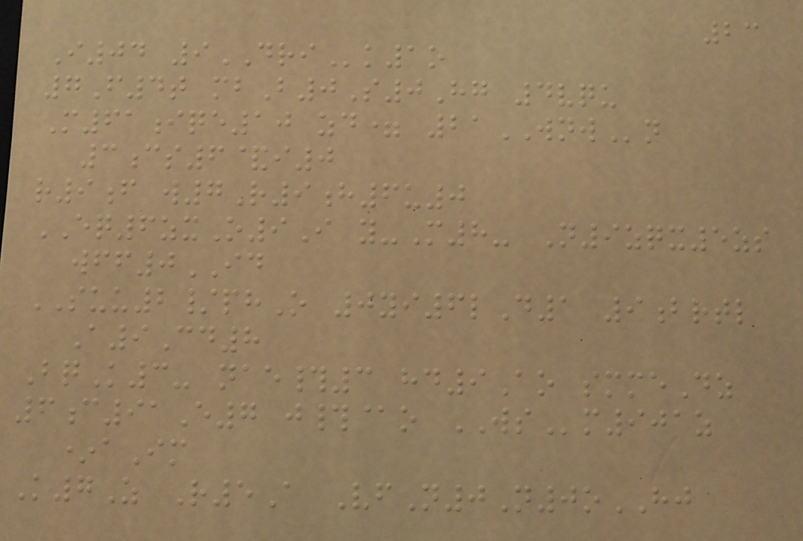23
I04 9DRIk1o
7F4t mbB0S0Hg 4vqu
M61iqe10 zd= 21WNWn
3cs6&i0
r9f w7R9h6u0
EQ6zxO9I y-M8- N9zqx5zs
wff0ID
SUU2/phO 0yi6lD1 9brtl
A9Cd8
BqK3- nae#3 hd9Ao smmeDz
6c91E7 j#@o WSm901z
*aIm
K7Z R5A VfN0N0oHJ
